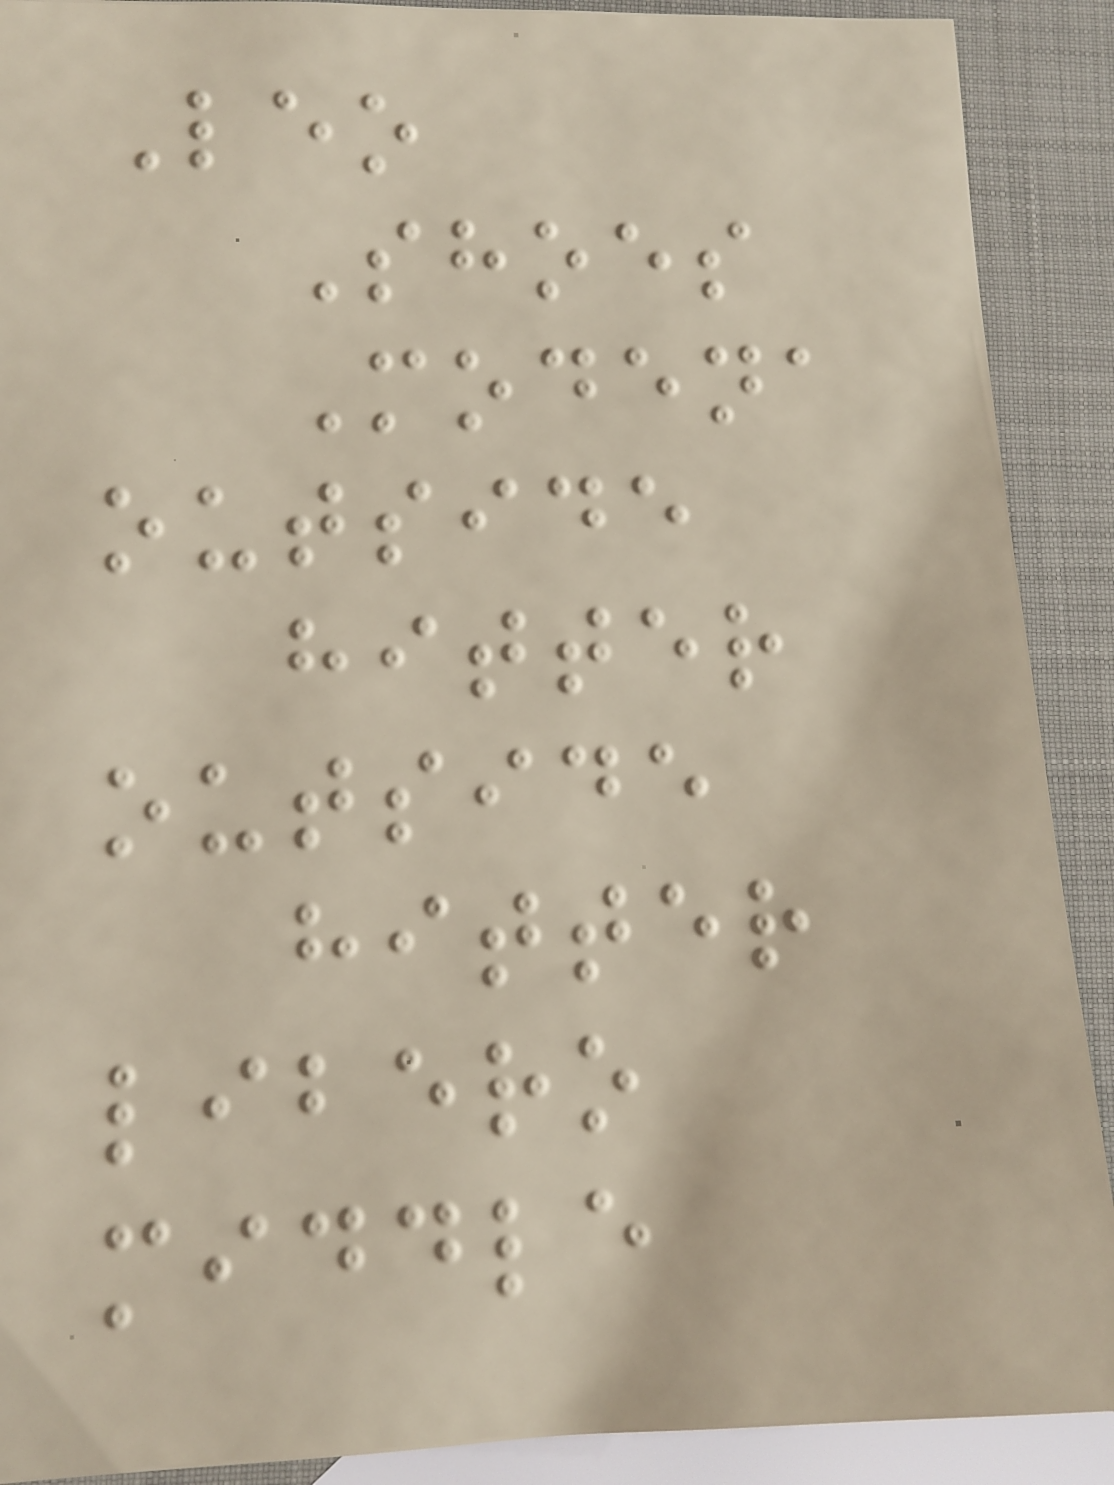Leo
Shoes
Modena
outside
hitter
outside
hitter
libero
middle
